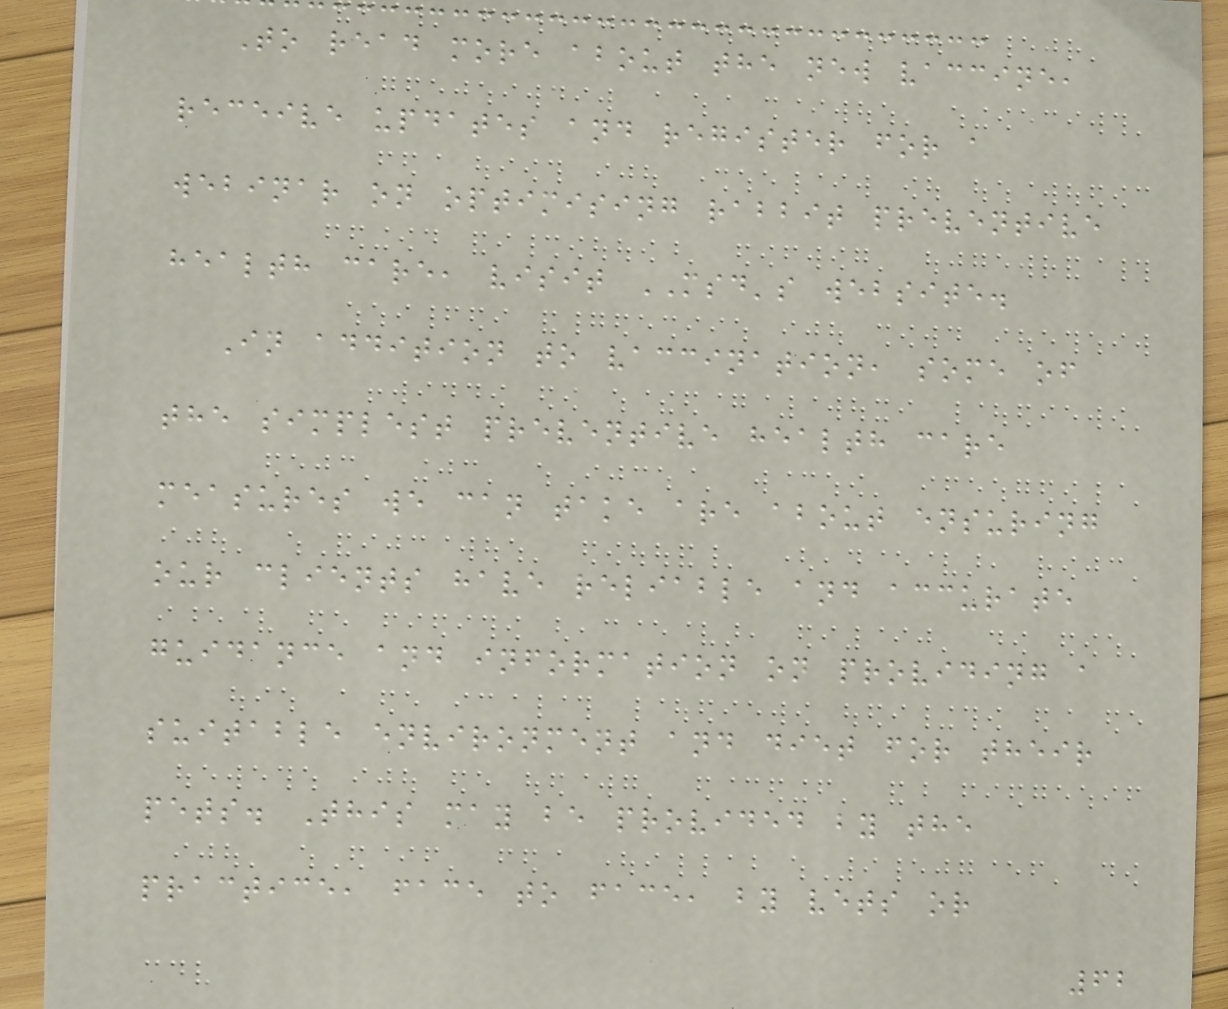To read more about the new vaccine,
receive updates and register for a
webinar on optimising rabbit preventive
health care, visit MSD's website.
In addition to vaccination, some of
the simplest preventive health care
measures we can take are about ensuring
our clients have reliable and accurate
guidance and information on providing a
suitable environment and diet for their
pets. This may be provided by the
practice, face to face, by vets or
62
